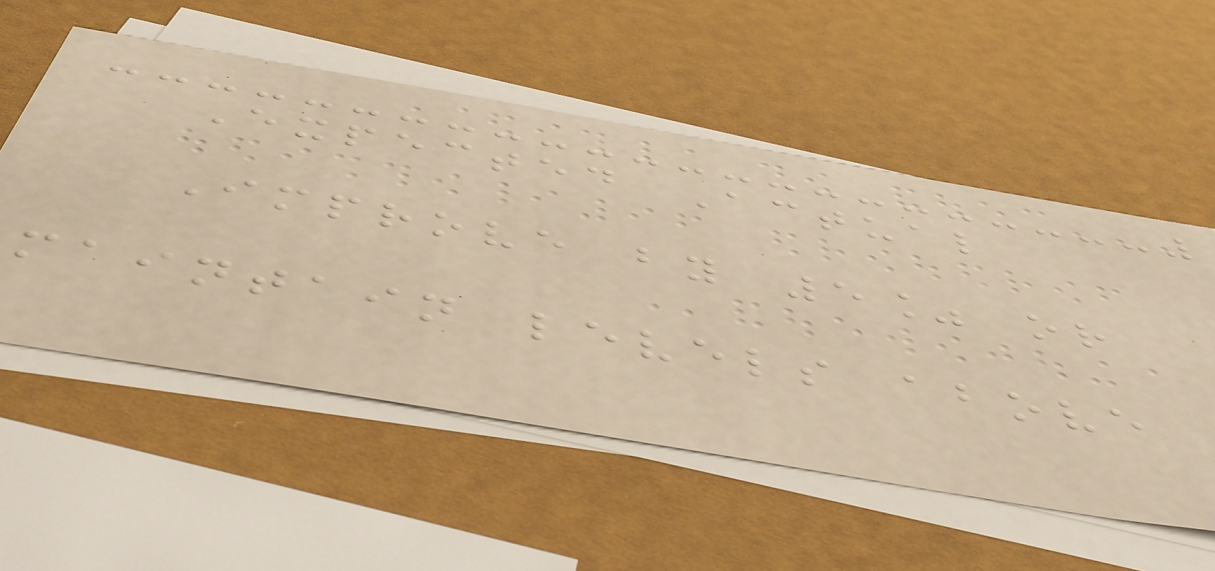Expected Actual
Improve by 5% or
maintain levels above
